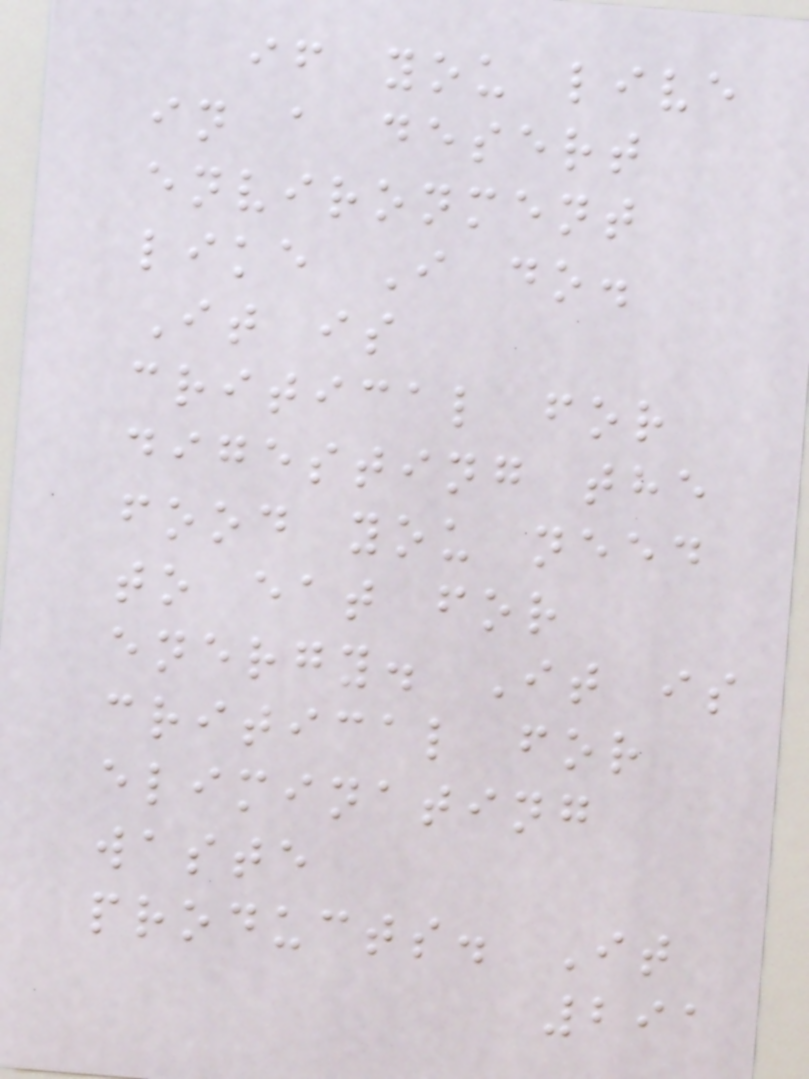if you live
in a desert
environment
like I do.
It is
critical for
digesting the
food you need
to eat for
energy. It is
critical for
eliminating
waste
products. It
291
